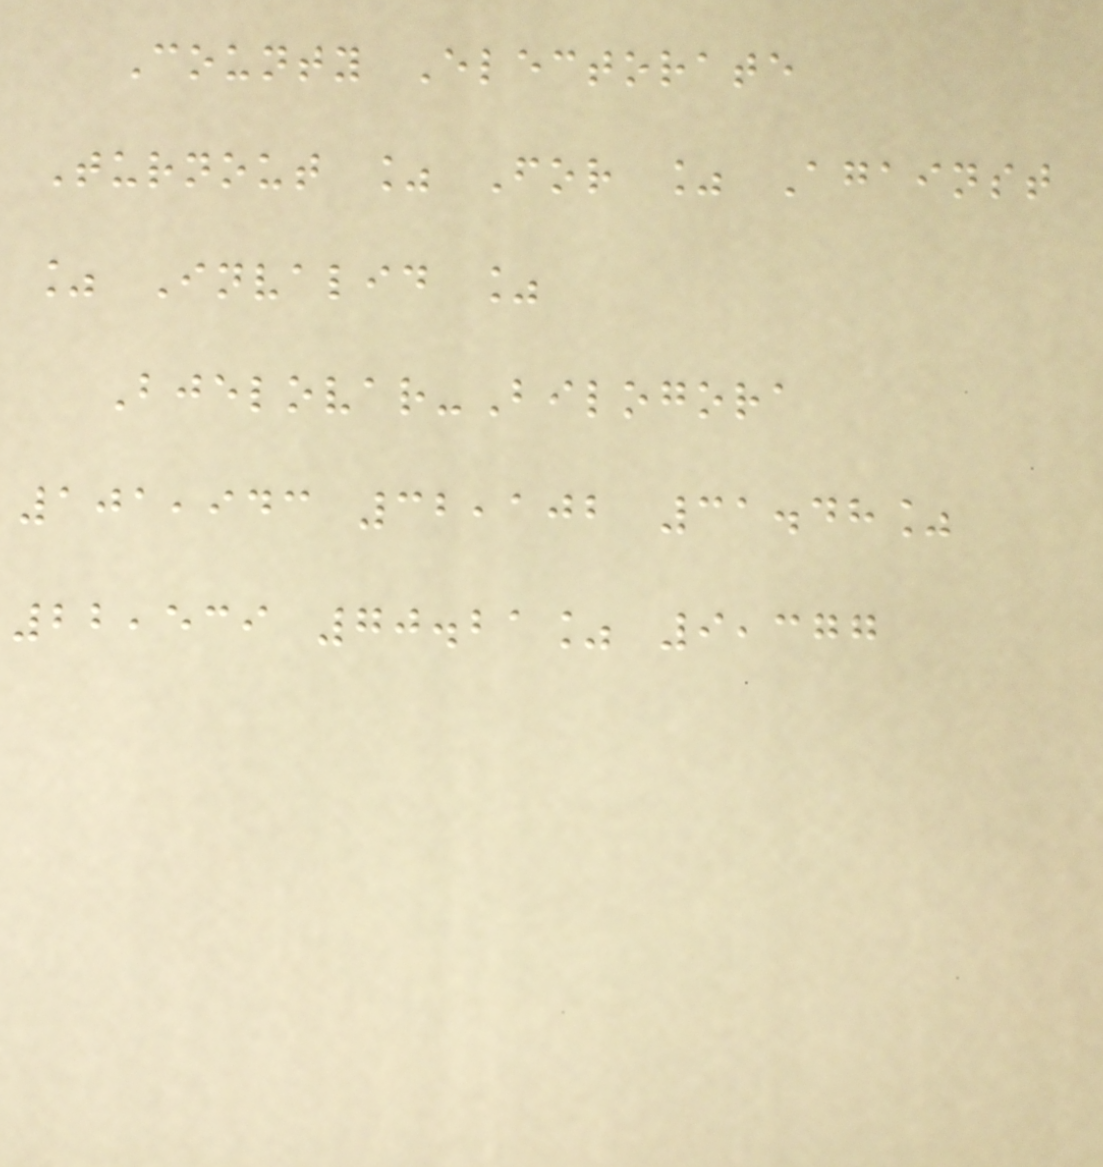County Electorate
Turnout % For % Against
% Invalid %
Bjelovar-Bilogora
101,943 32,102 31.48%
22,539 70.21% 9,377
